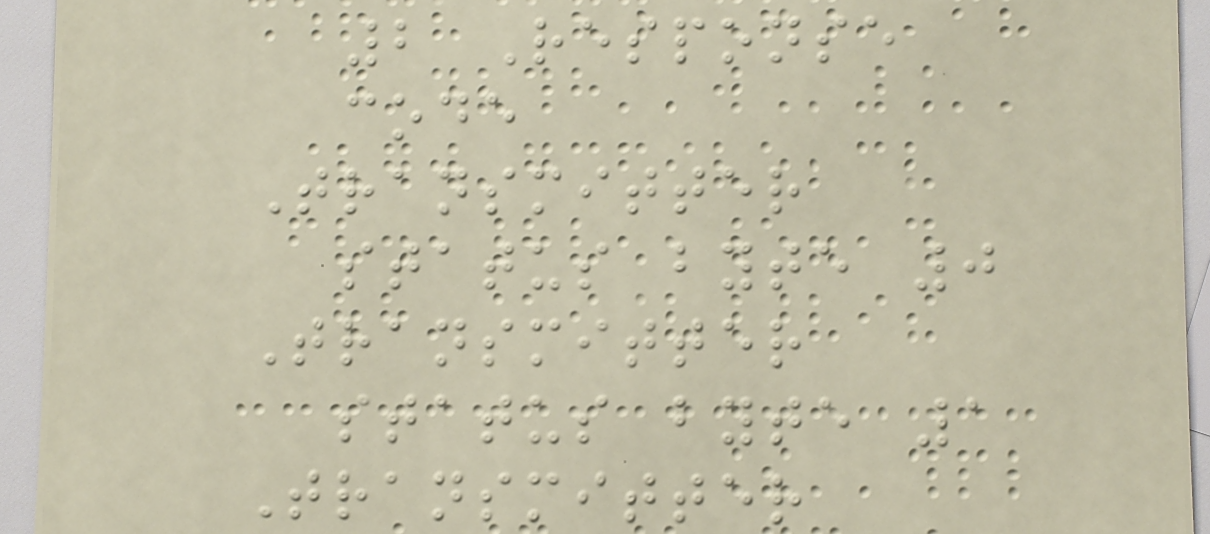2 Response
code
Transmitter
status byte 0
Transmitter
status byte 1
Transmitter
